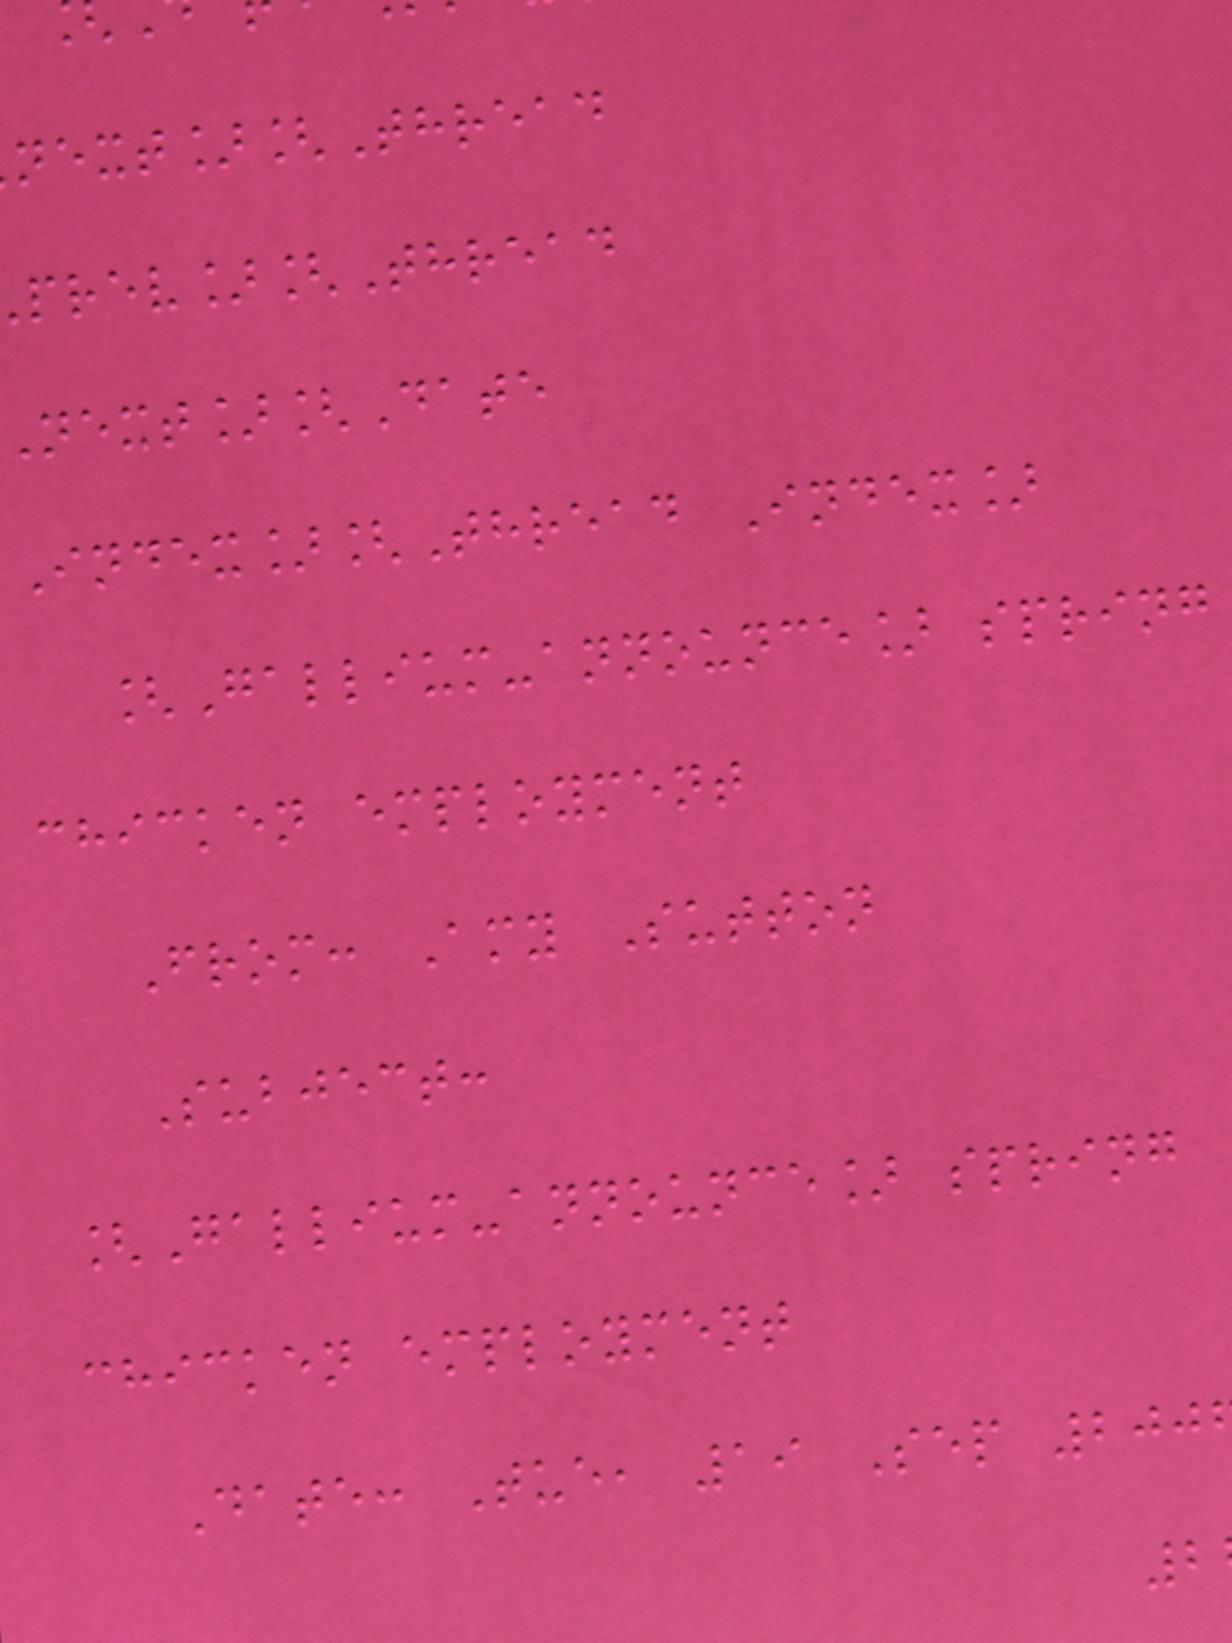ext][Thread
rev][Thread
ext][Date
Index][Thread Index]
[Gallium-announce] spring
chicken employment
From: Amy Sutton
Subject:
[Gallium-announce] spring
chicken employment
Date: Tue, 19 Sep 200
